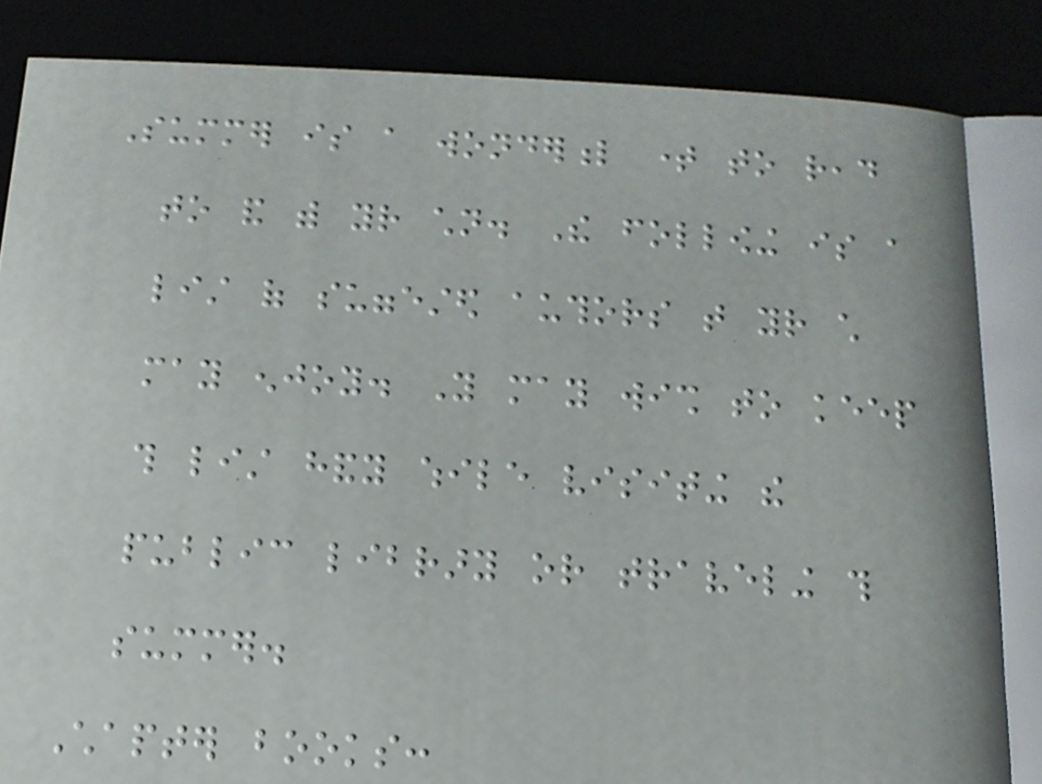Summer is a wonderful time to read
to and with your children. The following is a
list of suggested authors that your child
may enjoy. You may wish to keep
this list handy while visiting the
public library or traveling this
summer.
Chapter books:
